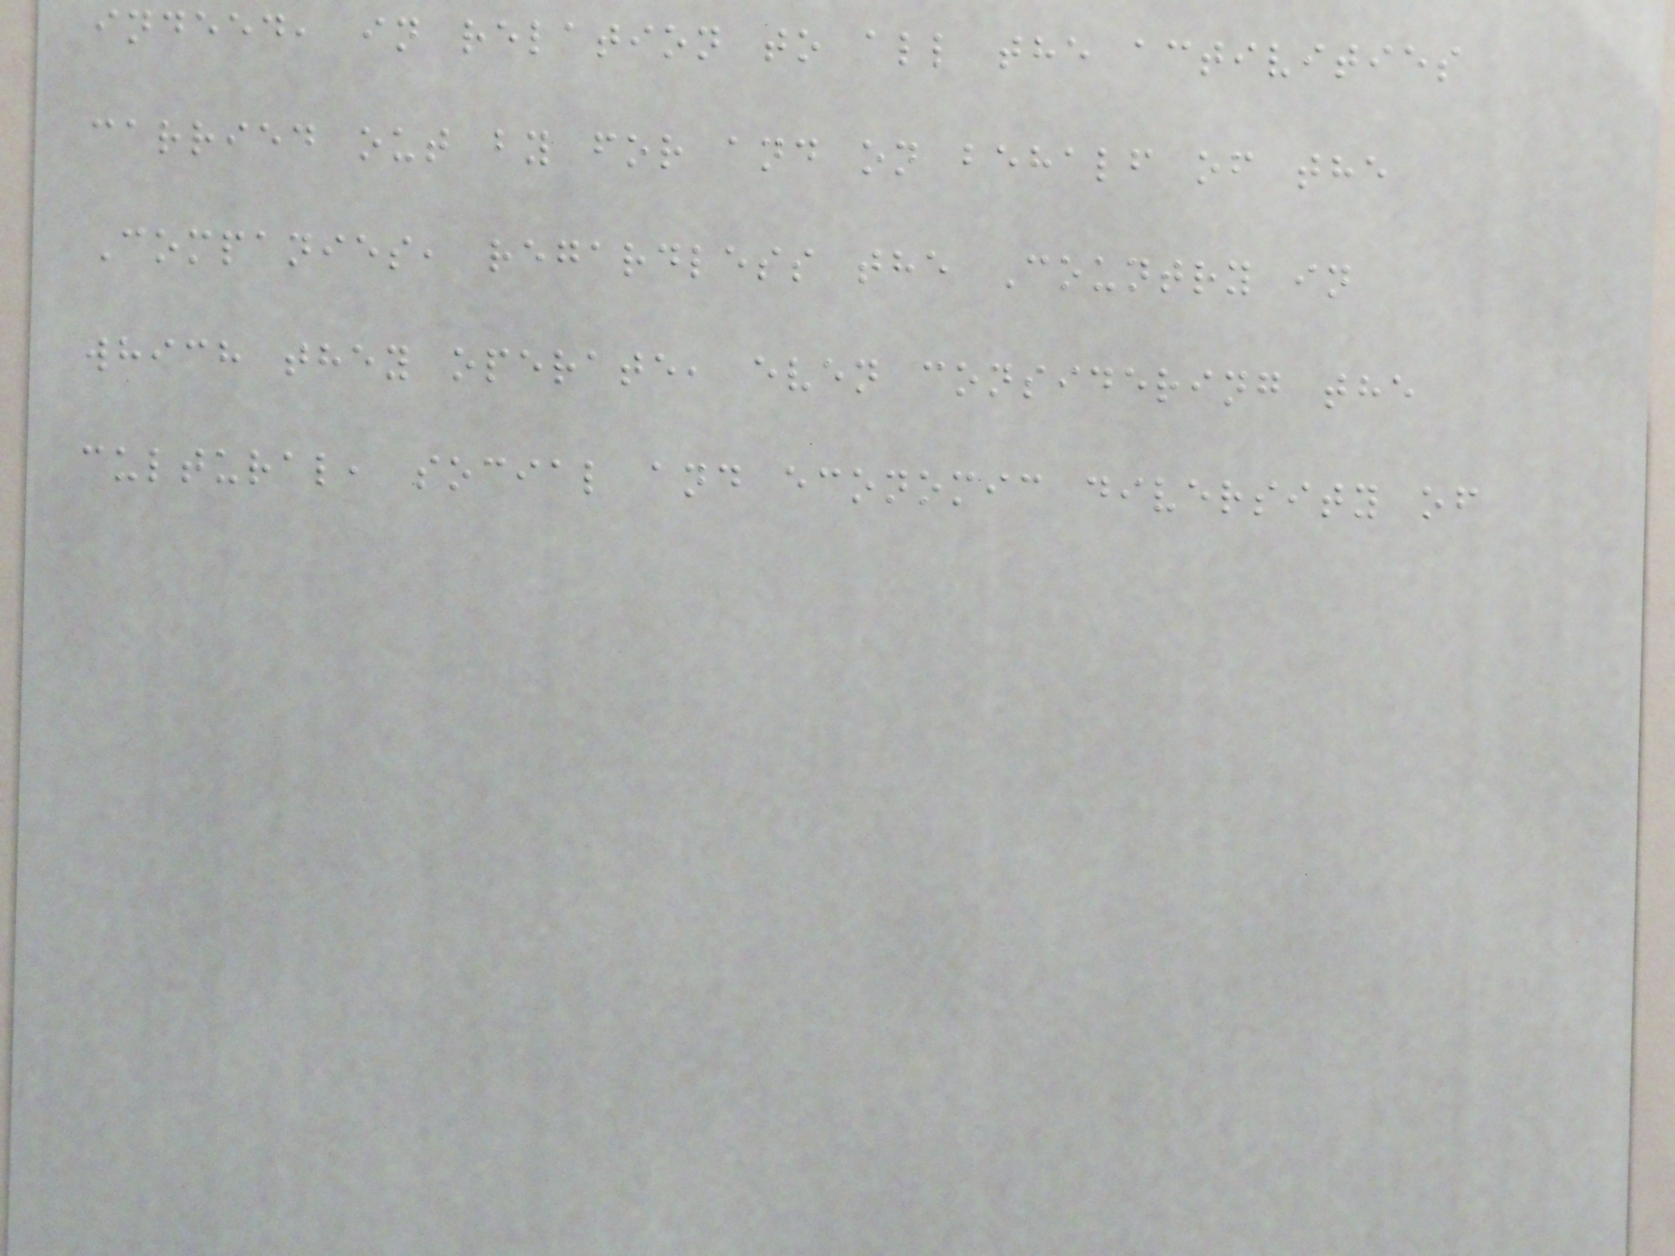indeed, in relation to all the activities
carried out by for and on behalf of the
Companies, regardless the Country in
which they operate, even considering the
cultural, social and economic diversity of
